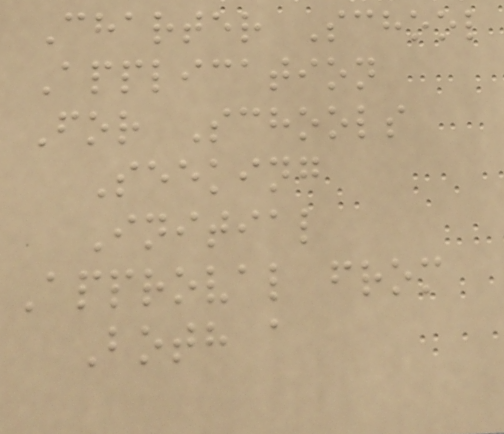Charter School
Application
For Schools
Seeking
Initial
Approval from
Both a
